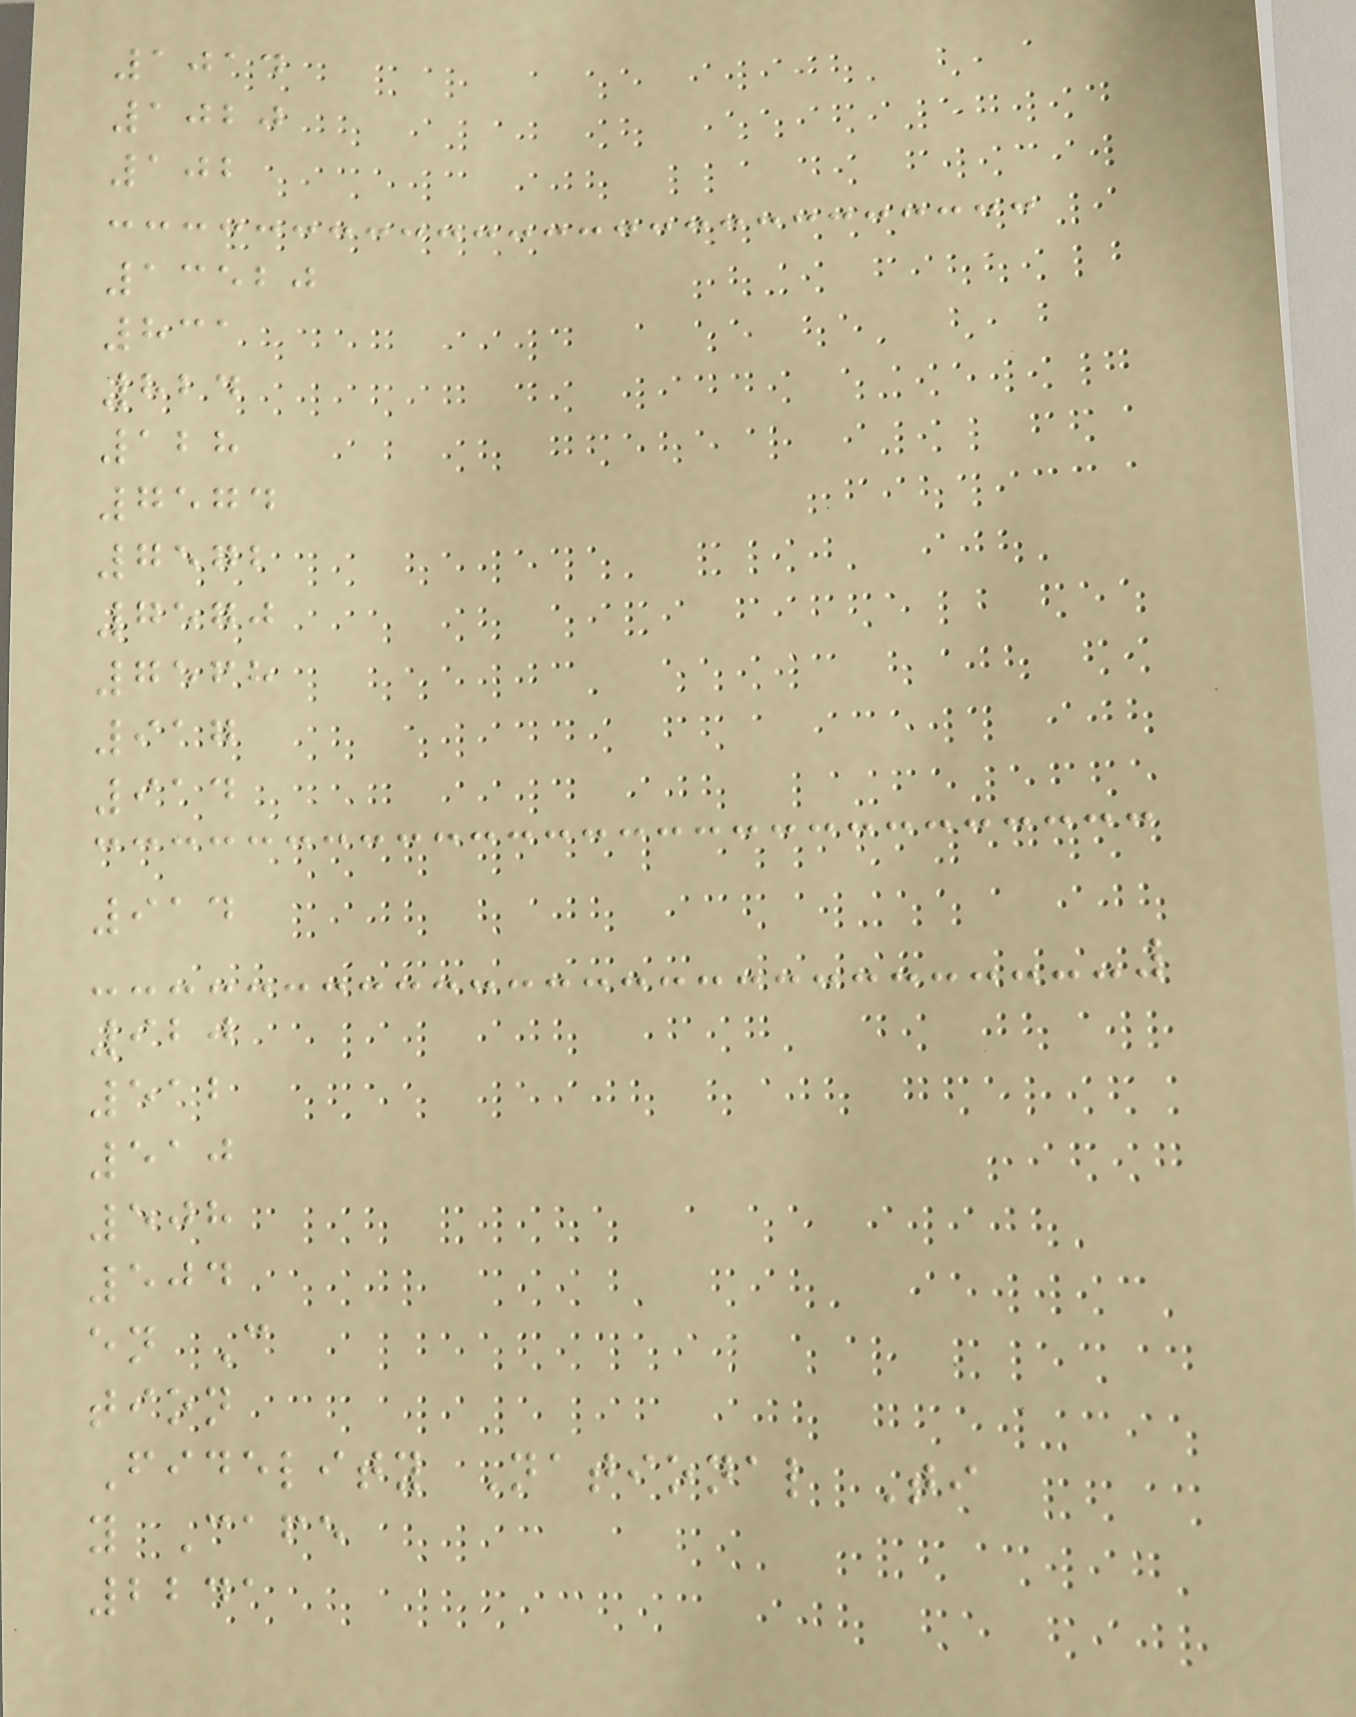1014
1020
102
13520
831
824
128
7574
7572
7570
7568
917
914
914
920
512
510
508
504
en C
tion
Fidelity National Ti
y Cafe
2241
